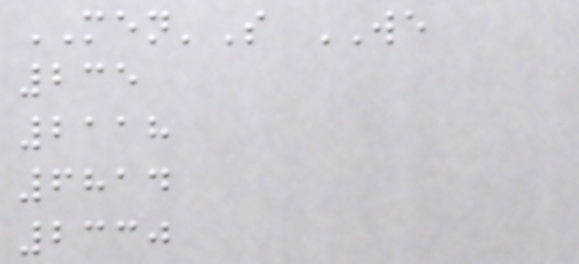MEN'S WE
235
2118
6814
2330
